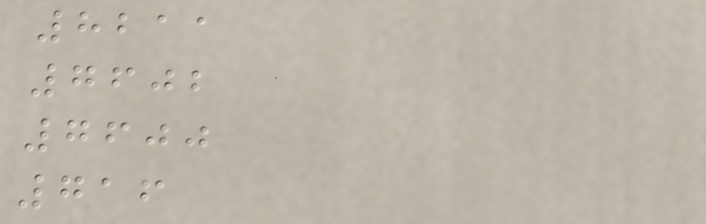8211
7602
7600
716
